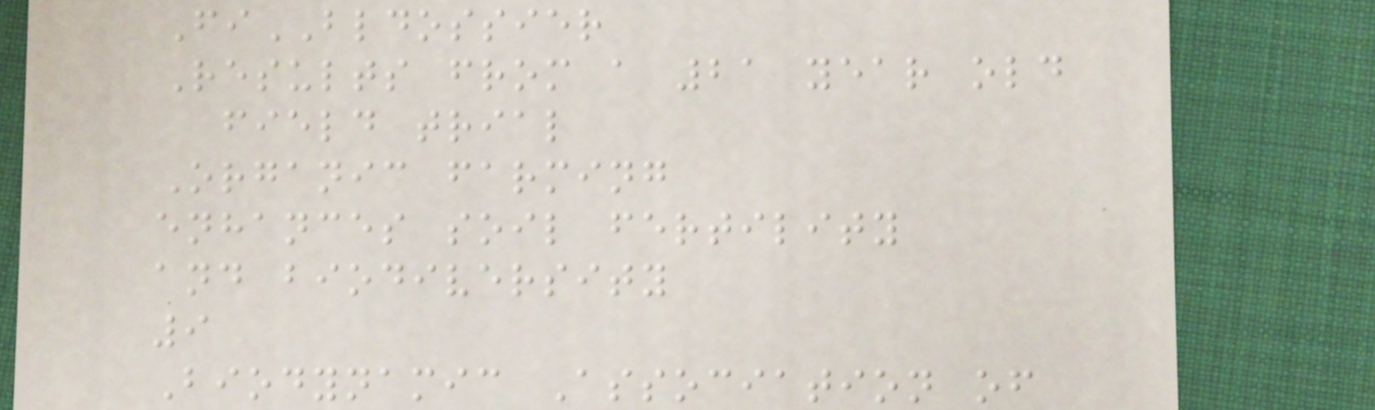FiBLDOSSIER
Results from a 21 year old
field trial
Organic farming
enhances soil fertility
and biodiversity
9
Biodynamic Association of
